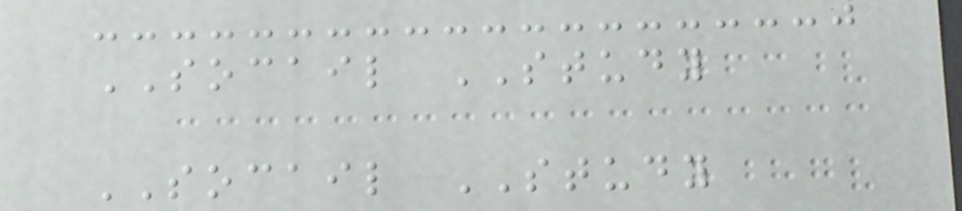SOCAIL STUDY
SOCAIL STUDY
